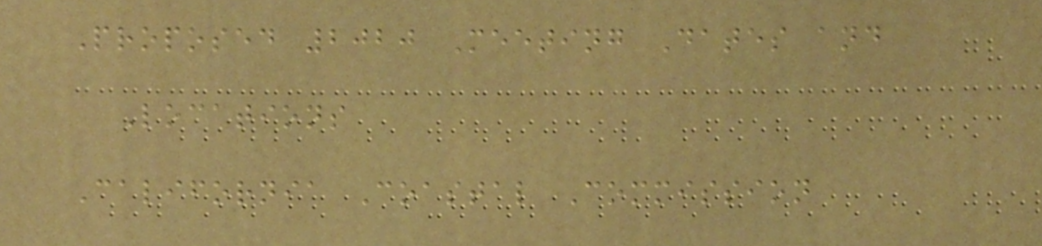Proposed 2020 Meeting Dates and
Locations
California Coastal Commission
